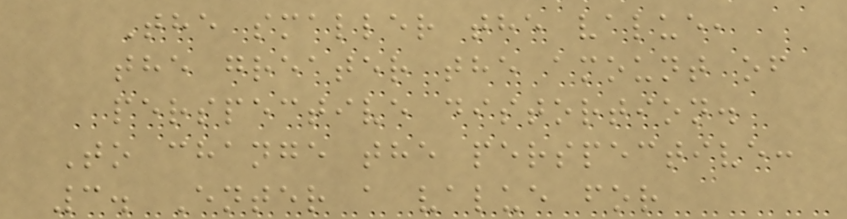The smaller the value,
the greater the amount of
perspective distortion.
To change the perspective:
3. Enter a value for
